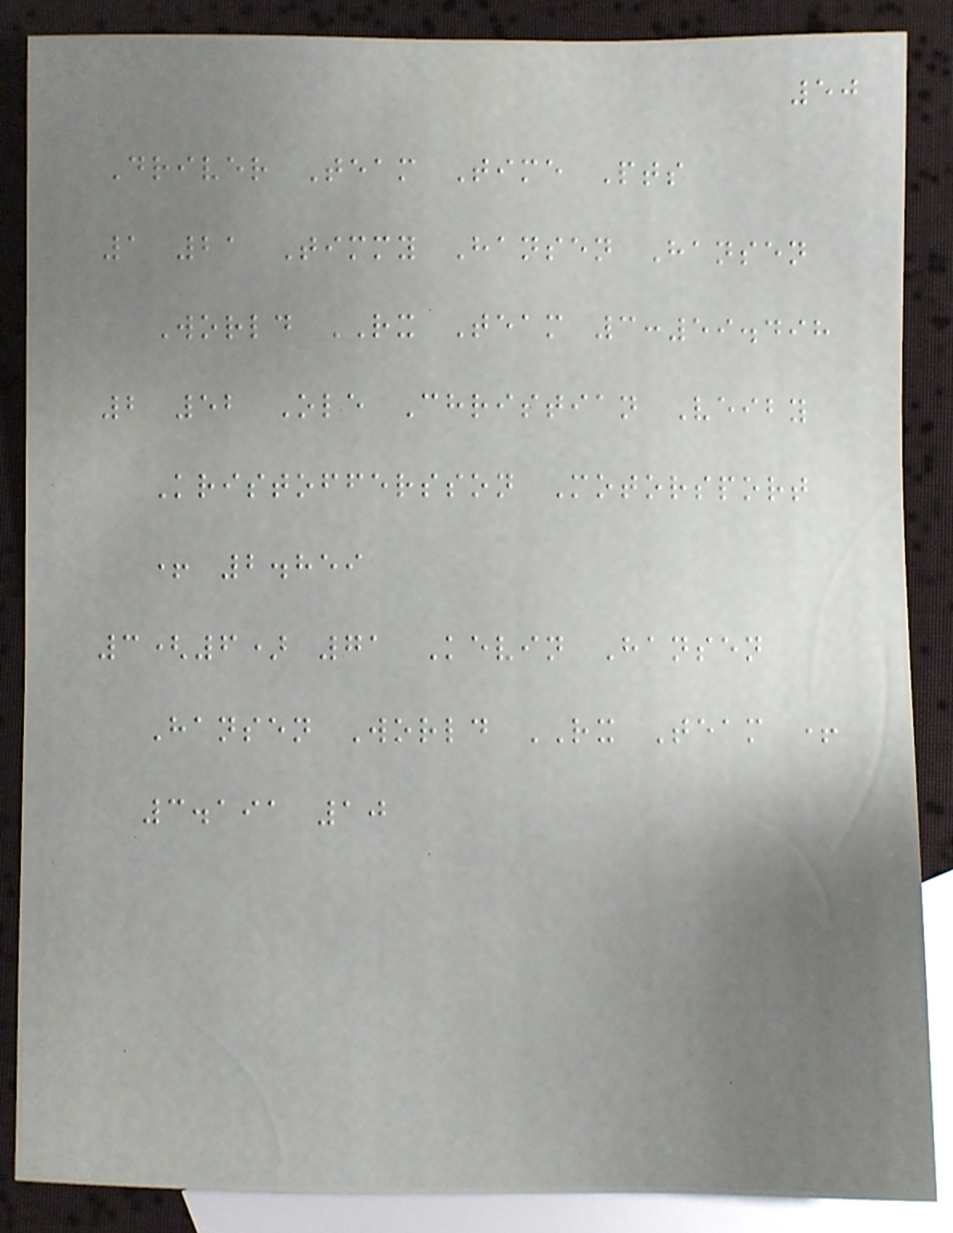50
Driver Team Time Pts
1 21 Timmy Hansen Hansen
World RX Team 3:59.498
2 52 Ole Christian Veiby
Kristoffersson Motorsport
+ 2.859
3(6) 71 Kevin Hansen
Hansen World RX Team +
3.191 10
